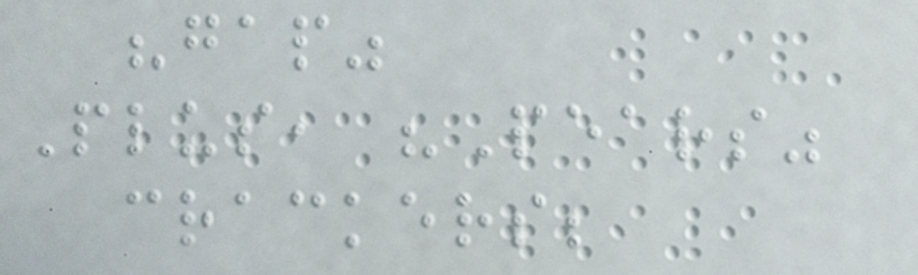"gap"
Plus, "Pears"
crackers;
